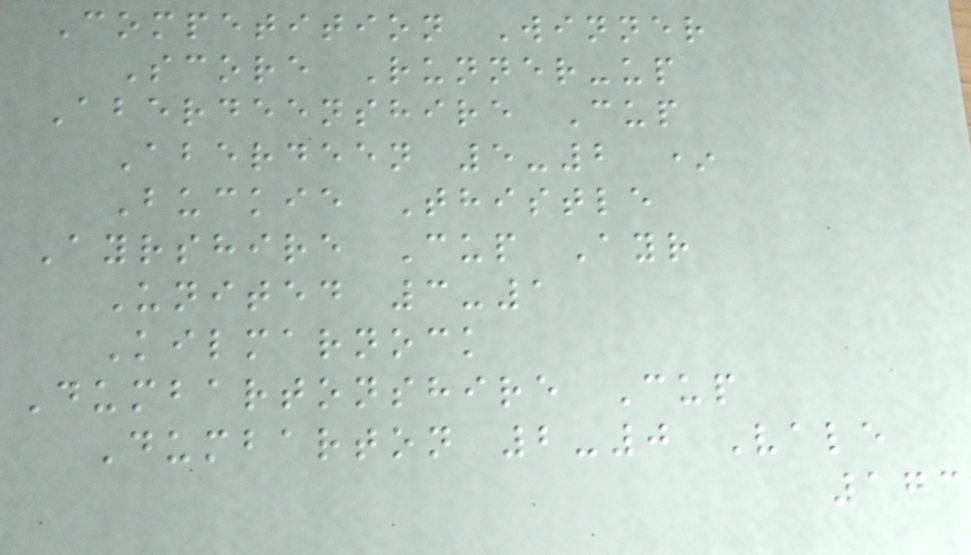Competition Winner
Score Runner-up
Aberdeenshire Cup
Aberdeen 5-2 *
Buckie Thistle
Ayrshire Cup Ayr
United 3-1
Kilmarnock
Dumbartonshire Cup
Dumbarton 2-0 Vale
173
